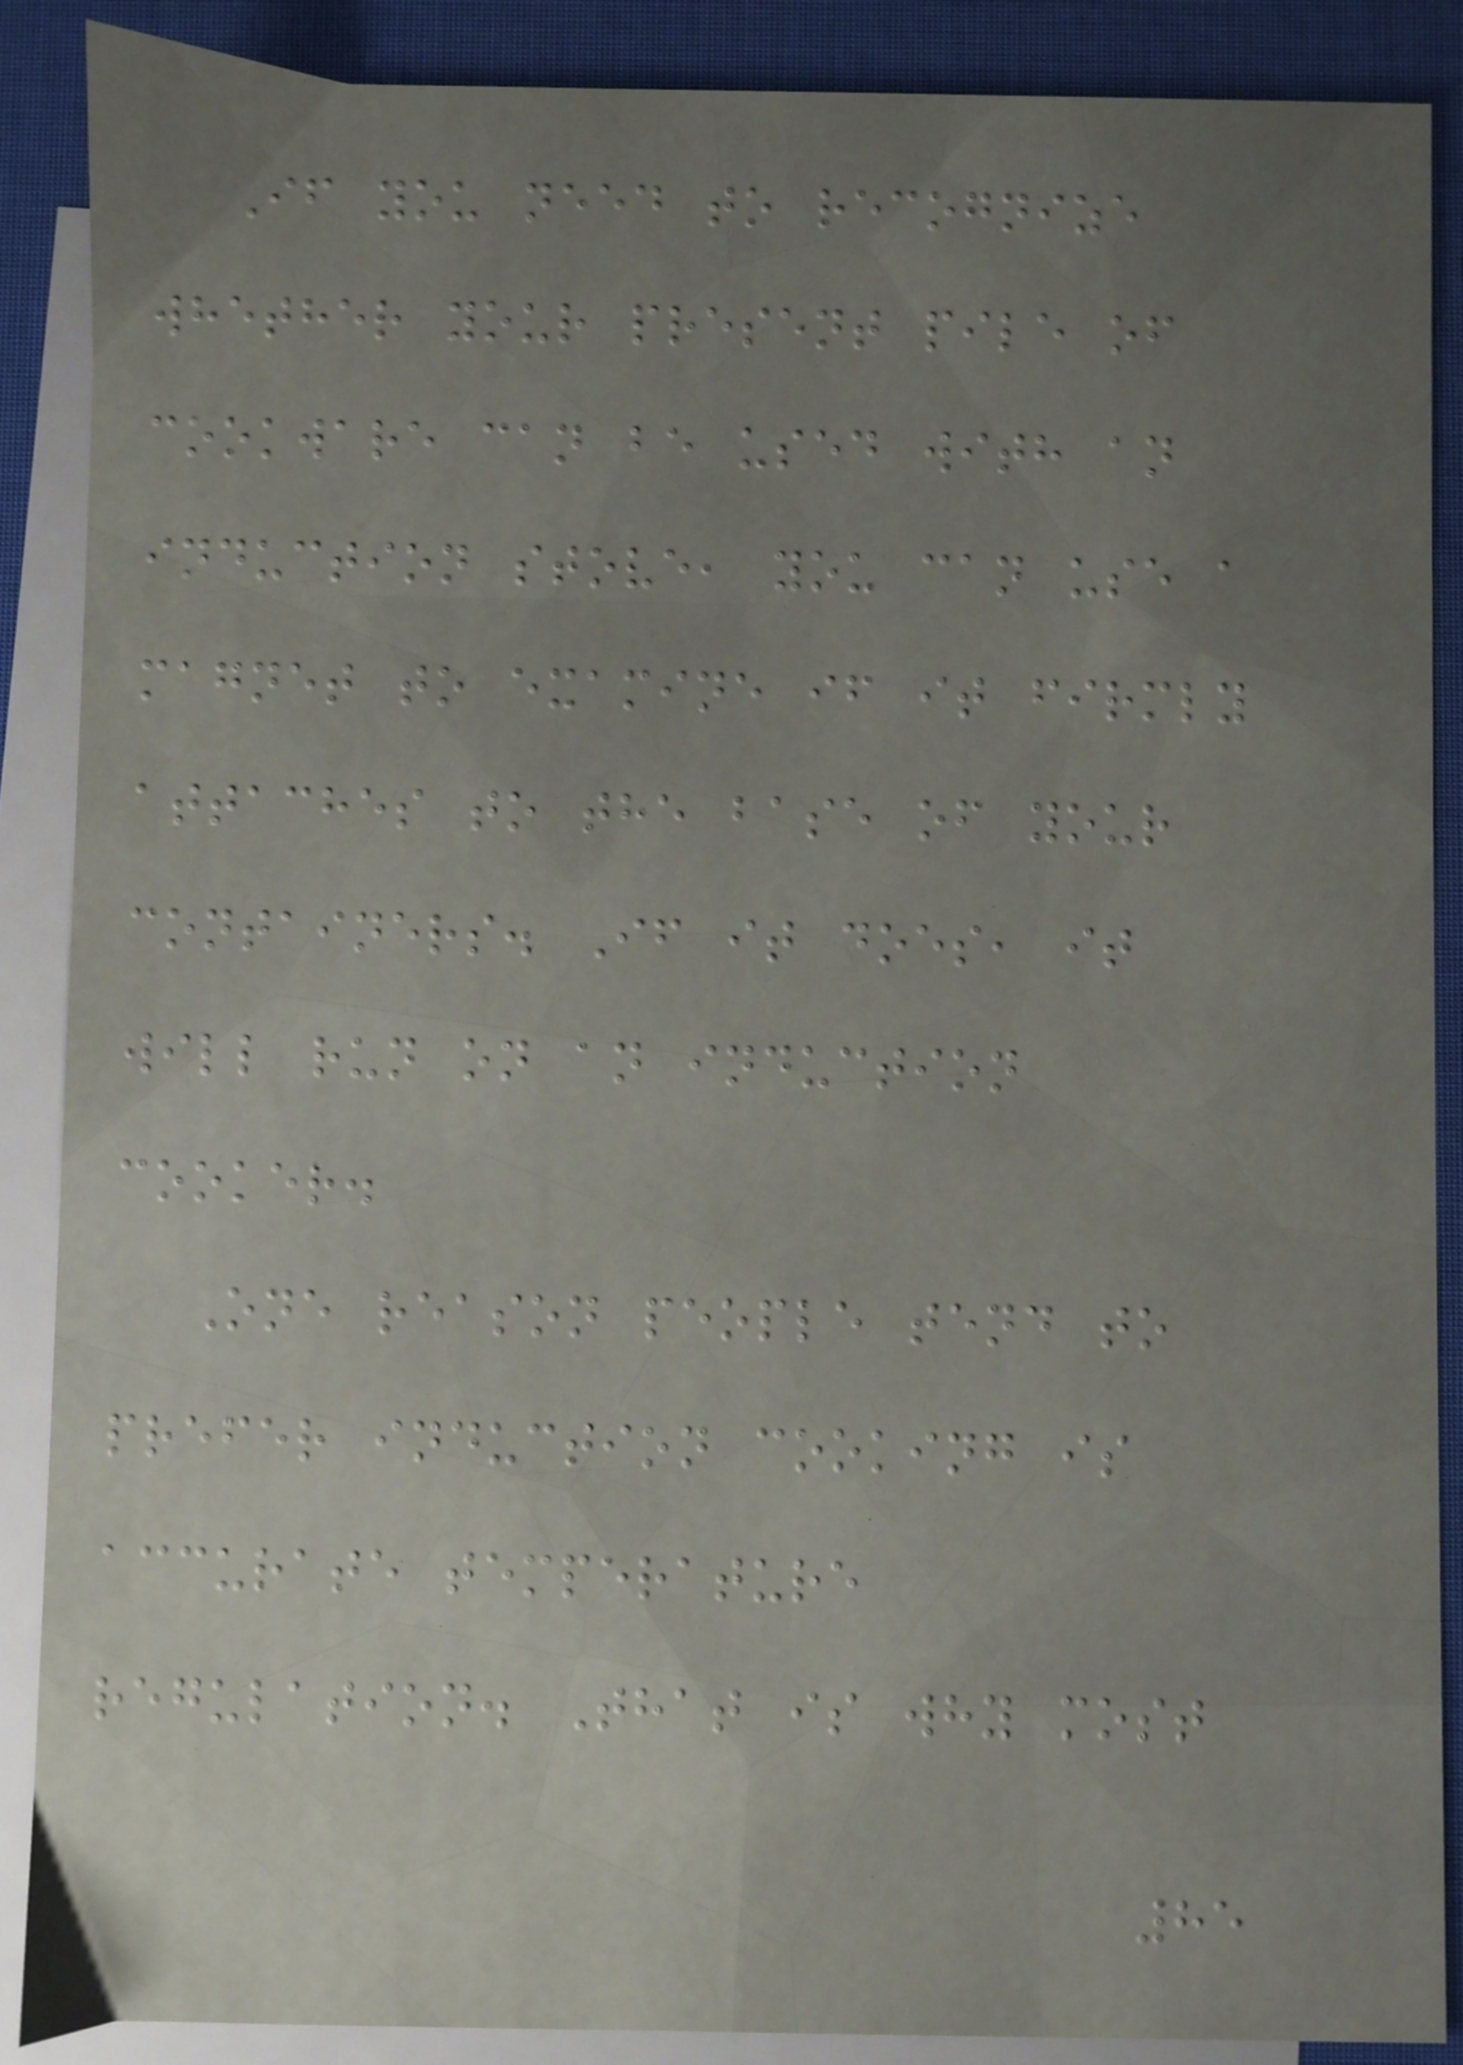If you need to recognize
whether your present pile of
cookware can be used with an
induction stove, you can use a
magnet to examine if it firmly
attaches to the base of your
containers. If it does, it
will run on an induction
cooker.
One reason people tend to
prefer induction cooking is
accurate temperature
regulation. That is why most
85
